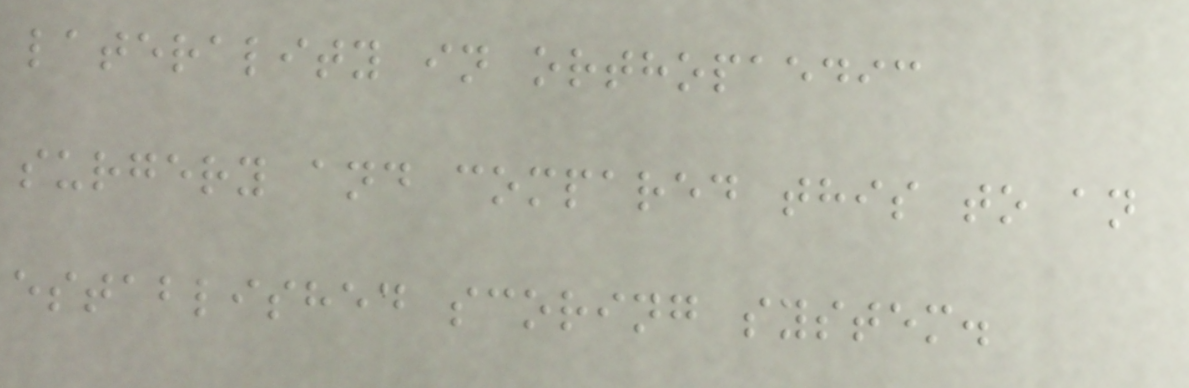laterality in orthopaedic
surgery and compared this to an
established scoring system.
